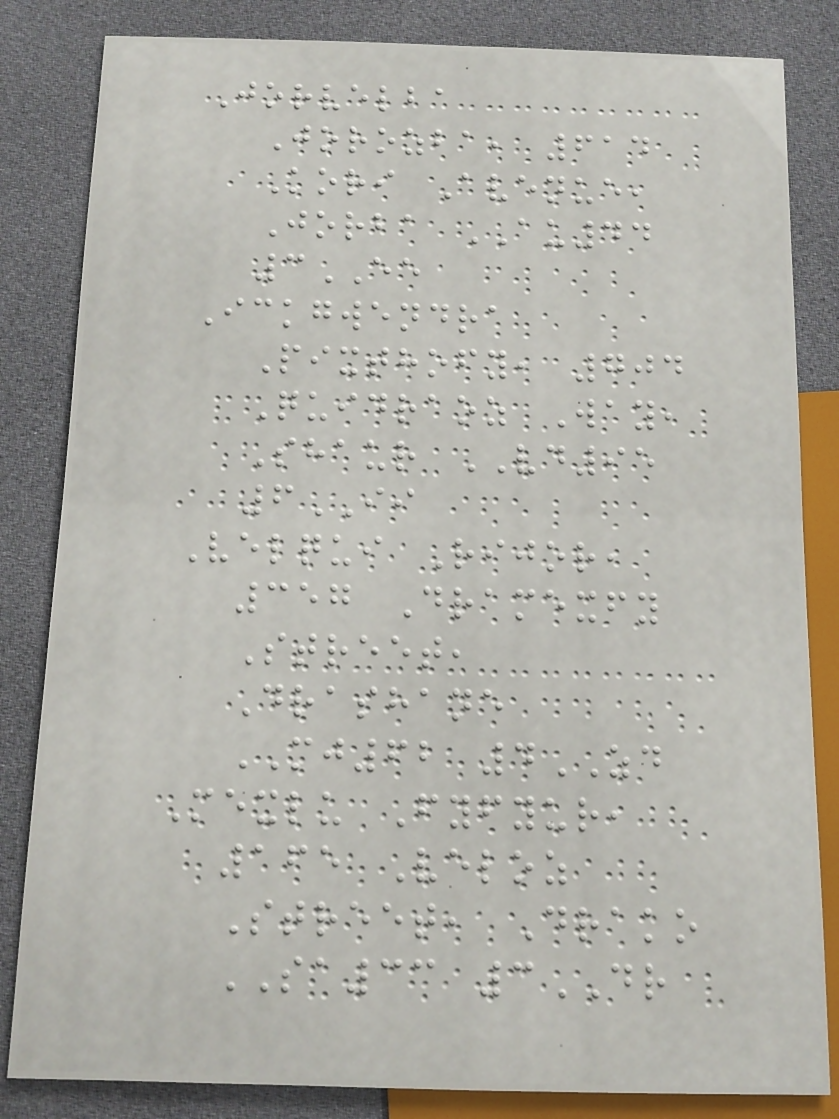Jorvelba
Jorozba, 614
Kori Avenue,
Jorba AU44
3EE
Ickgwendra
Pixthofy, 704
Quidraoz Way,
Shaur VD95
6II
Velqui Rijor,
357 Dramexfy
Street,
Drashane
MJ62 4ZD
Mexlu Fyfyur,
165 Veloz
Street, Drako
SA33 3DR
